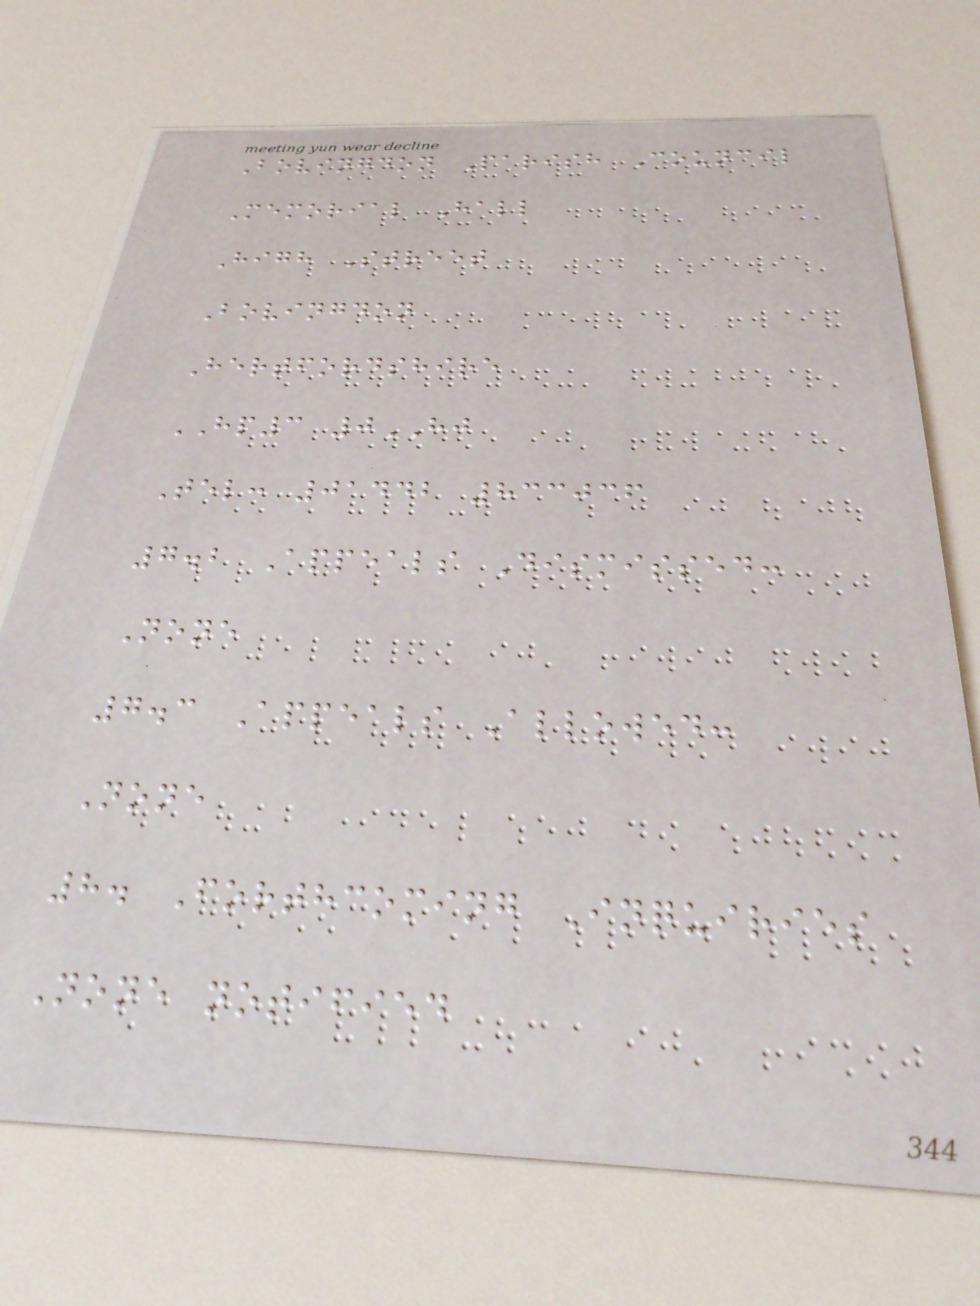Bovingdon Parish Council
Memorial Hall
High Street
Bovingdon
Hertfordshire
HP3 0HJ
Tel: 01442 833036
7.2 Appeals Dismissed:
None
7.3 Appeals Allowed:
None
8. Forthcoming Inquiries
None notified
